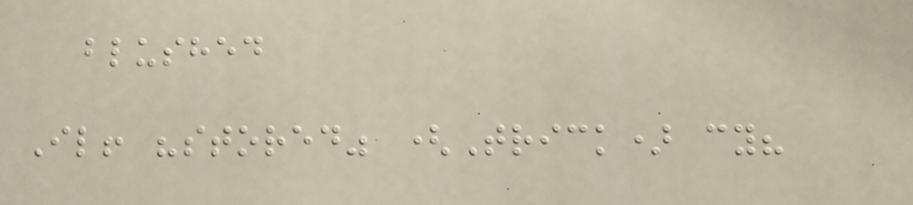blushed
Il! "stored" (Trick) cy?
